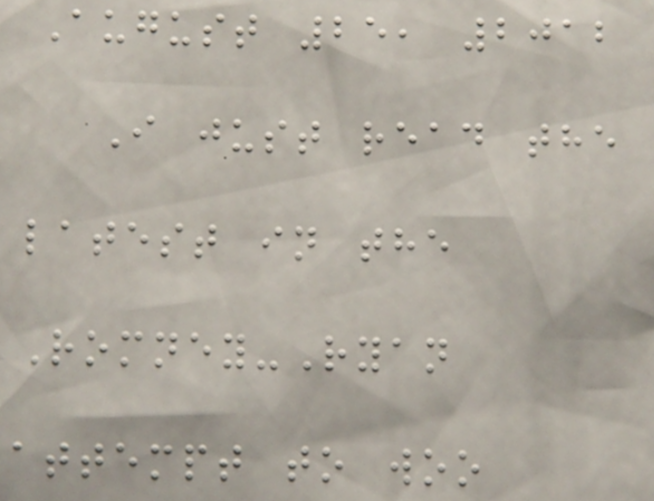August 25, 2012
I just read the
latest in the
Romney-Ryan
attempt to woo
